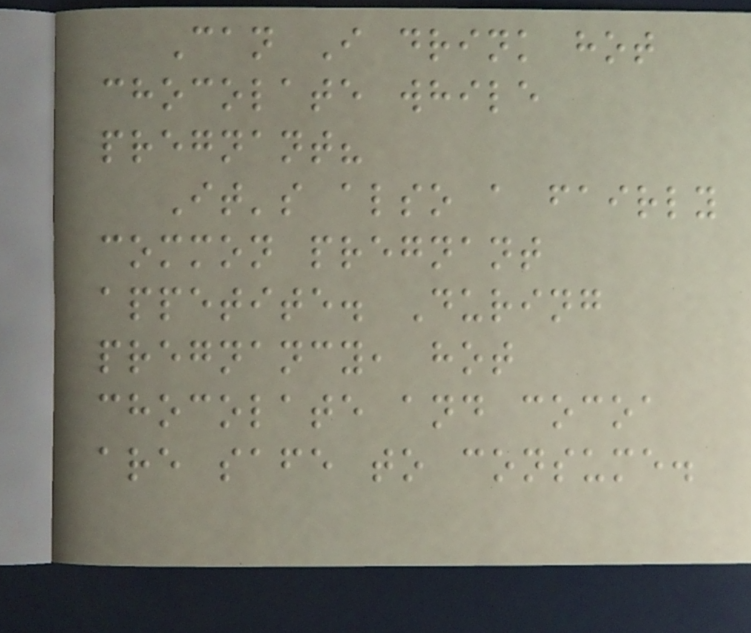Can I drink hot
chocolate while
pregnant?
It's also a fairly
common pregnant
appetite. During
pregnancy, hot
chocolate and cocoa
are safe to consume.
